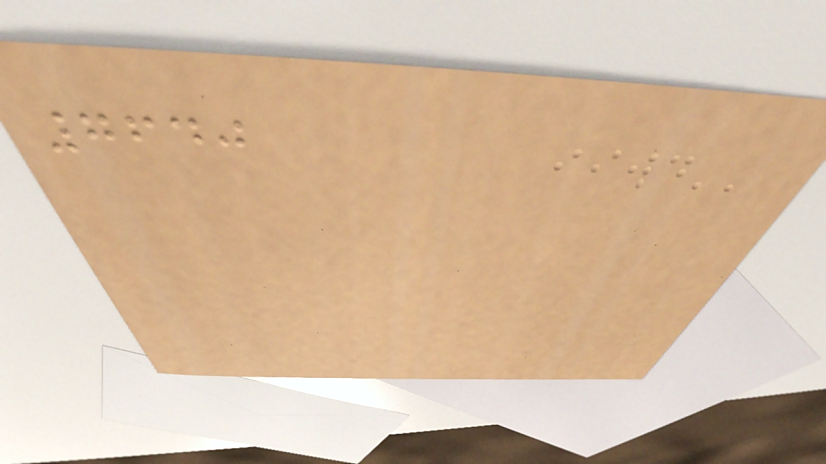7640
